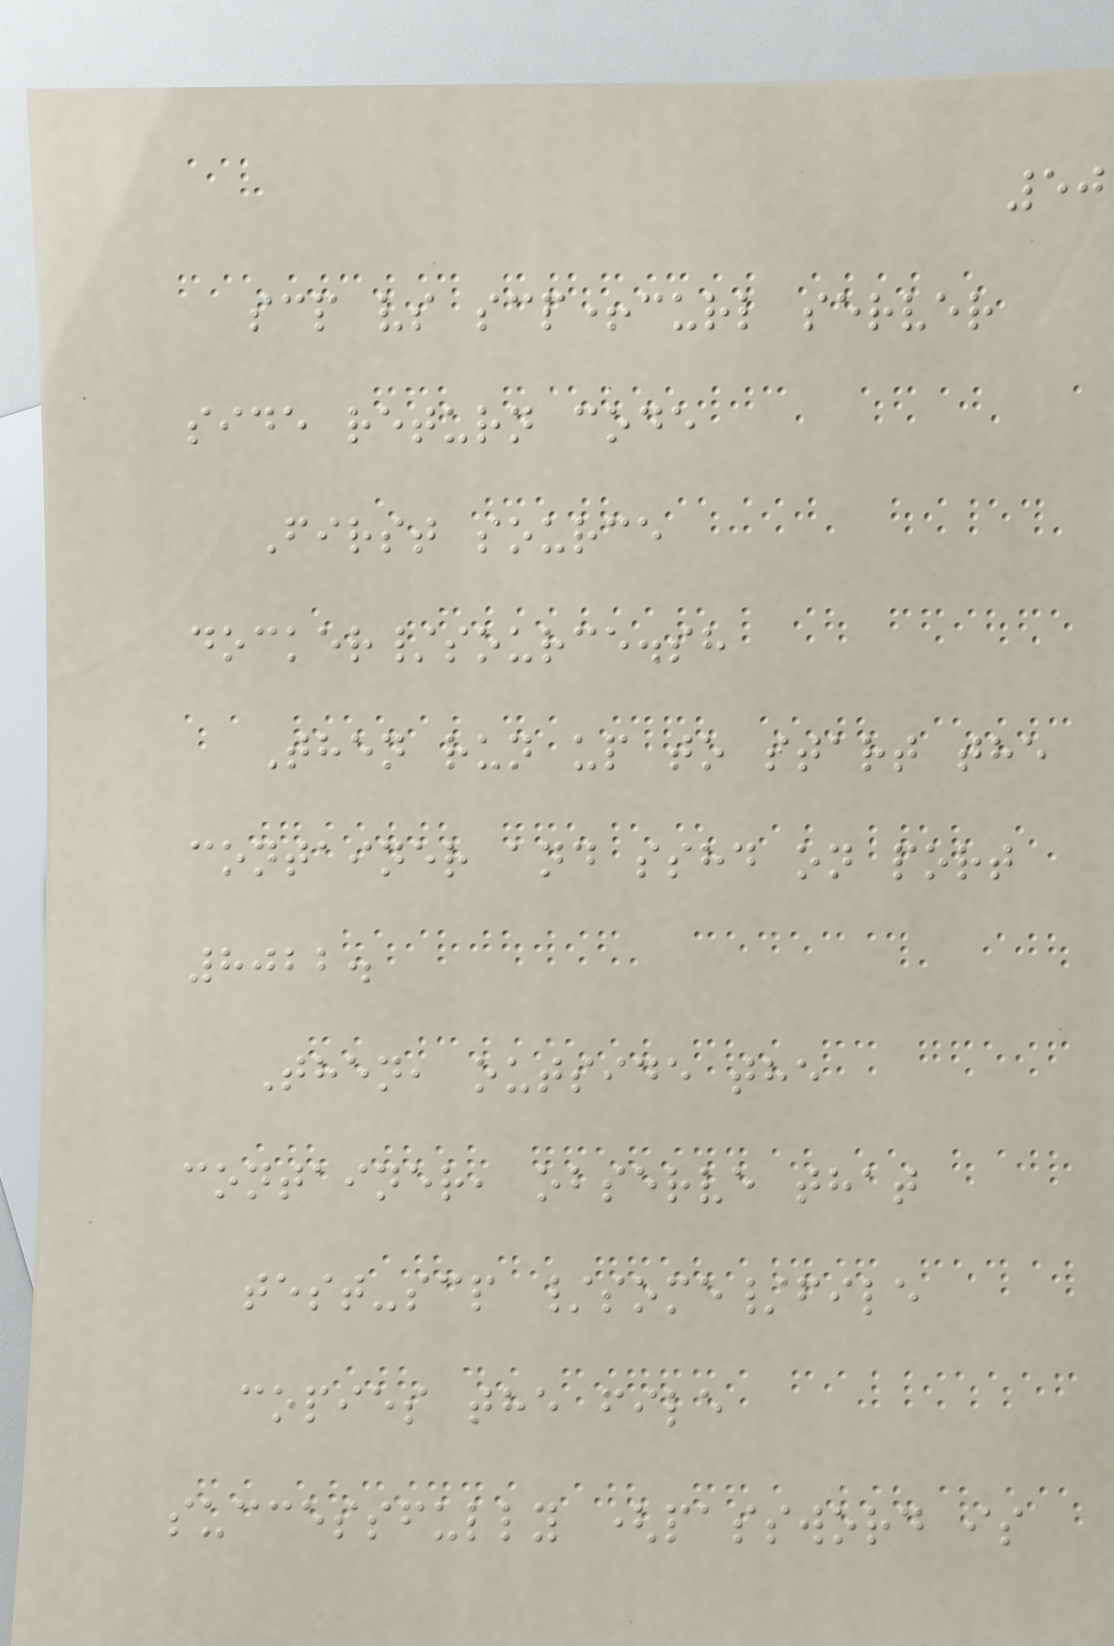50
scp vs scp+curl server
side return code
First source
docker/source.sh
Then run up to start the
container and sshd on port
8022.
Then, outside the
container, observe that
test-scp /some/file
copies the file
successfully (password is
